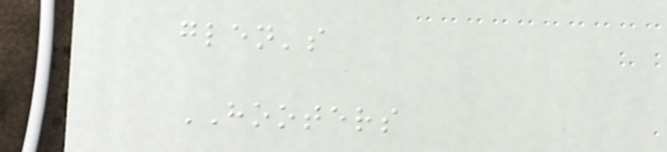glen's
HOOTERS
